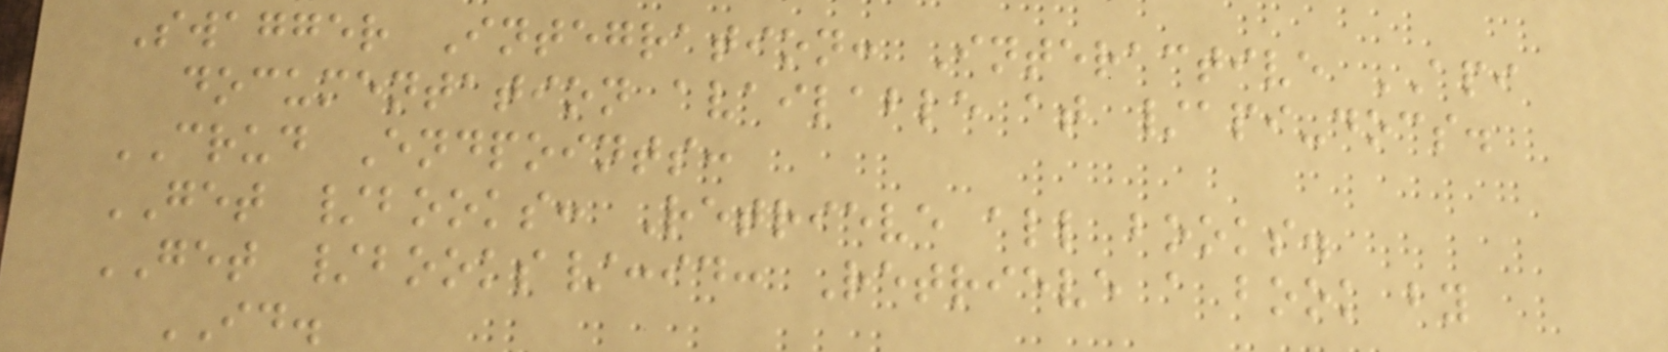Swagger Integration: Interactive API
documentation available at /api-docs.
CRUD Endpoints:
GET /books: Retrieve all books.
GET /books/:id: Retrieve a book by
ID.
